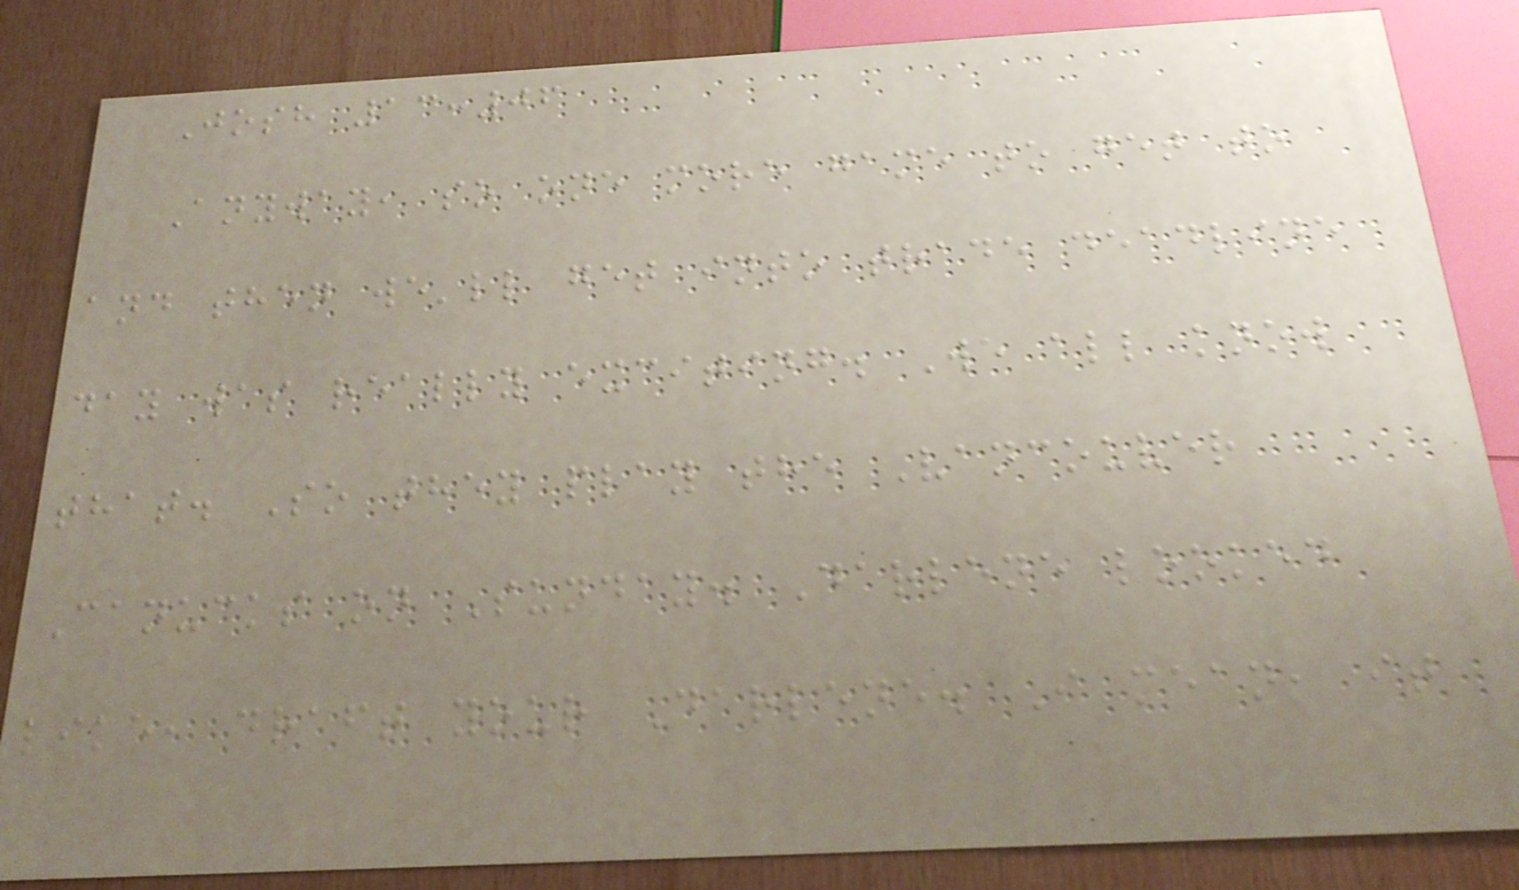Josh 13:06
Anyway, so one more game to get to
and then we'll get into trade deadline
day was really exciting. We all know
that. So they play the Vancouver
Canucks on Sunday. Darlene looked
like, draft your Darlene. I mean, it
